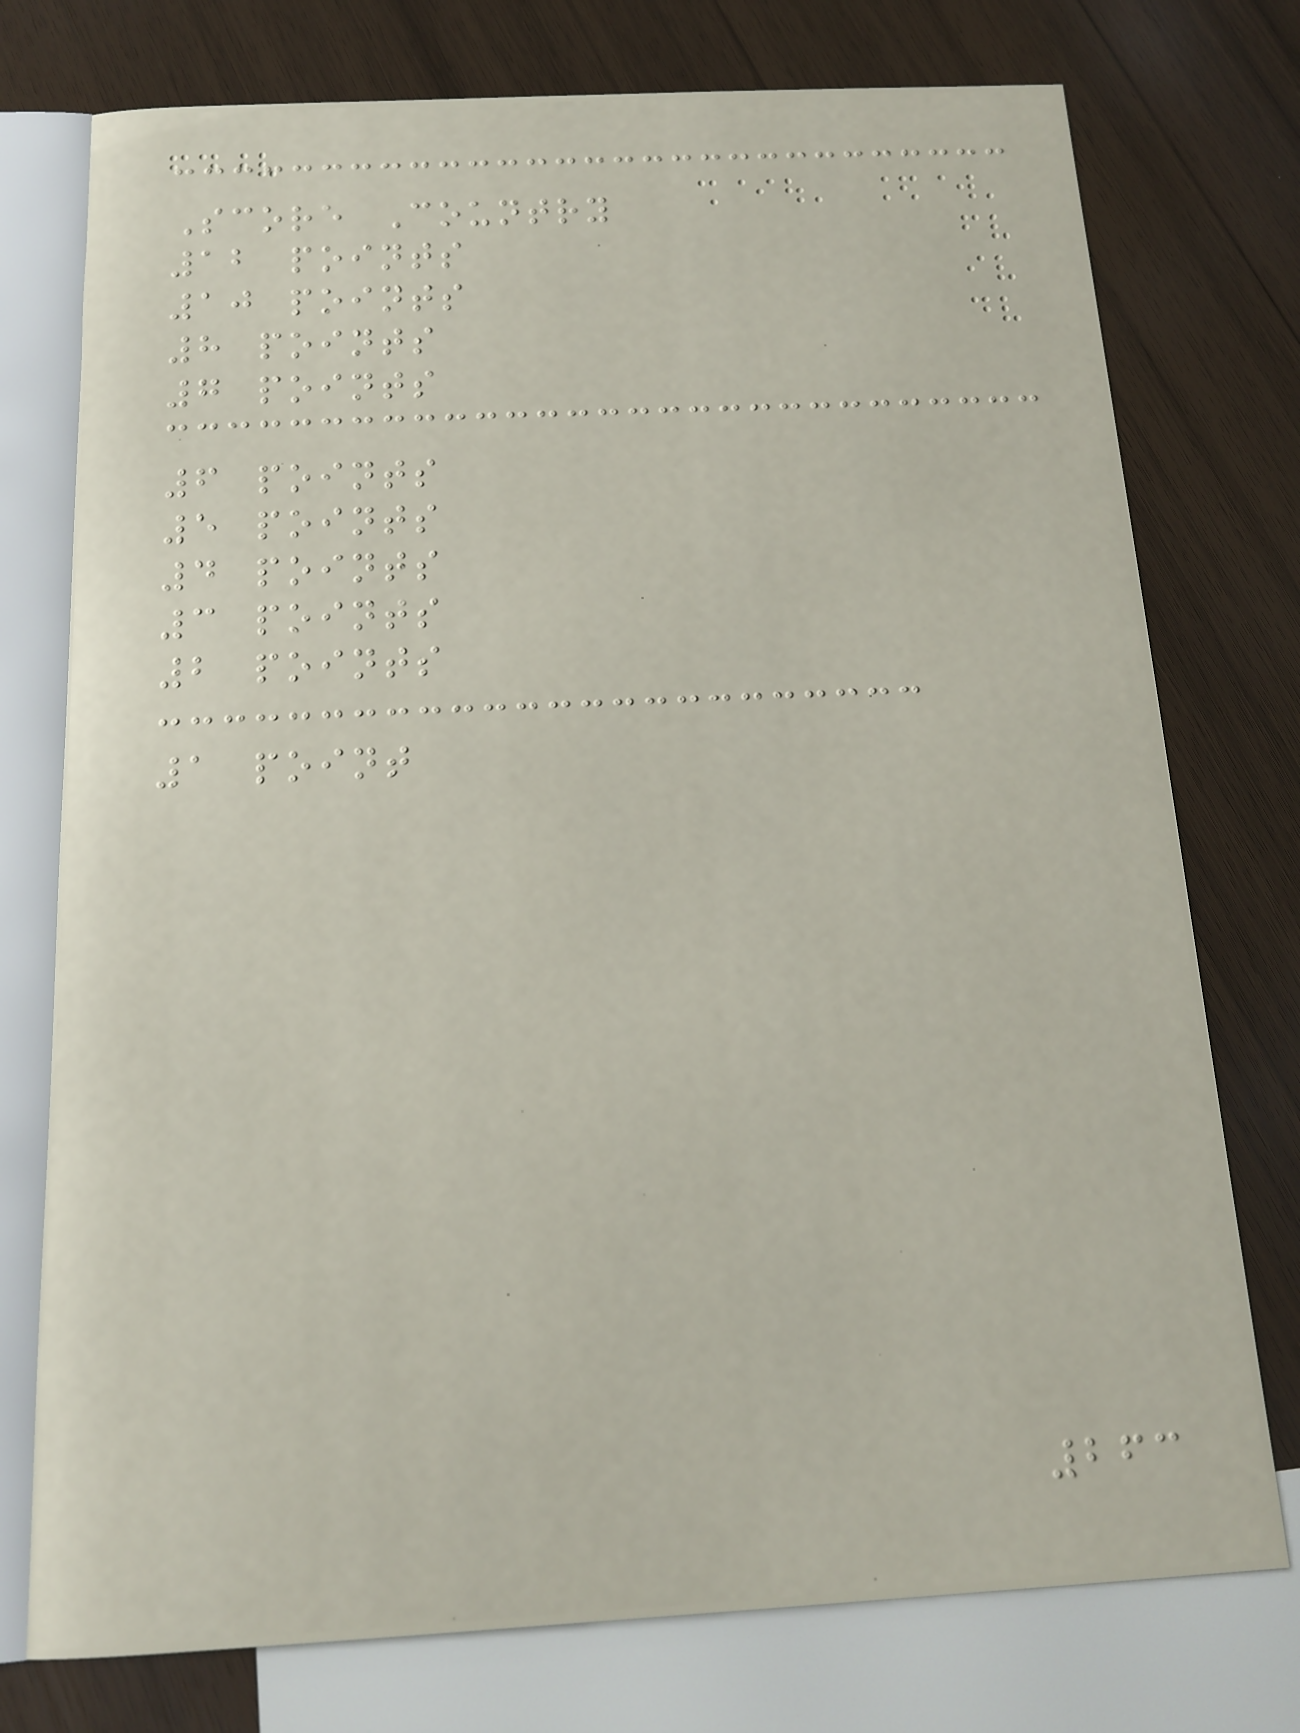Score Country
12 points
10 points
8 points
7 points
6 points
5 points
4 points
3 points
2 points
1 point
263
